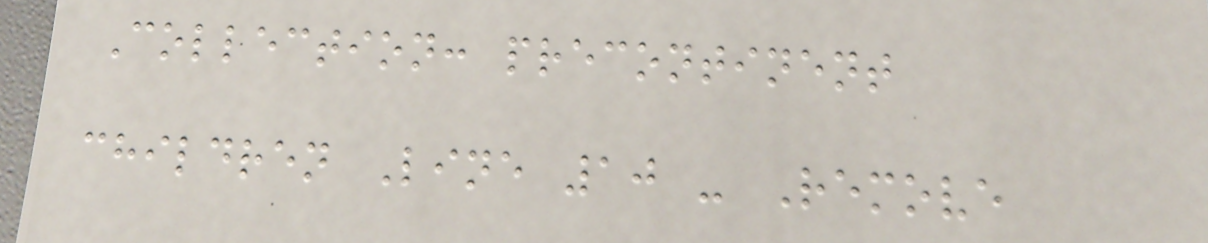Collection: precontinent
children Line 10 - Remove
